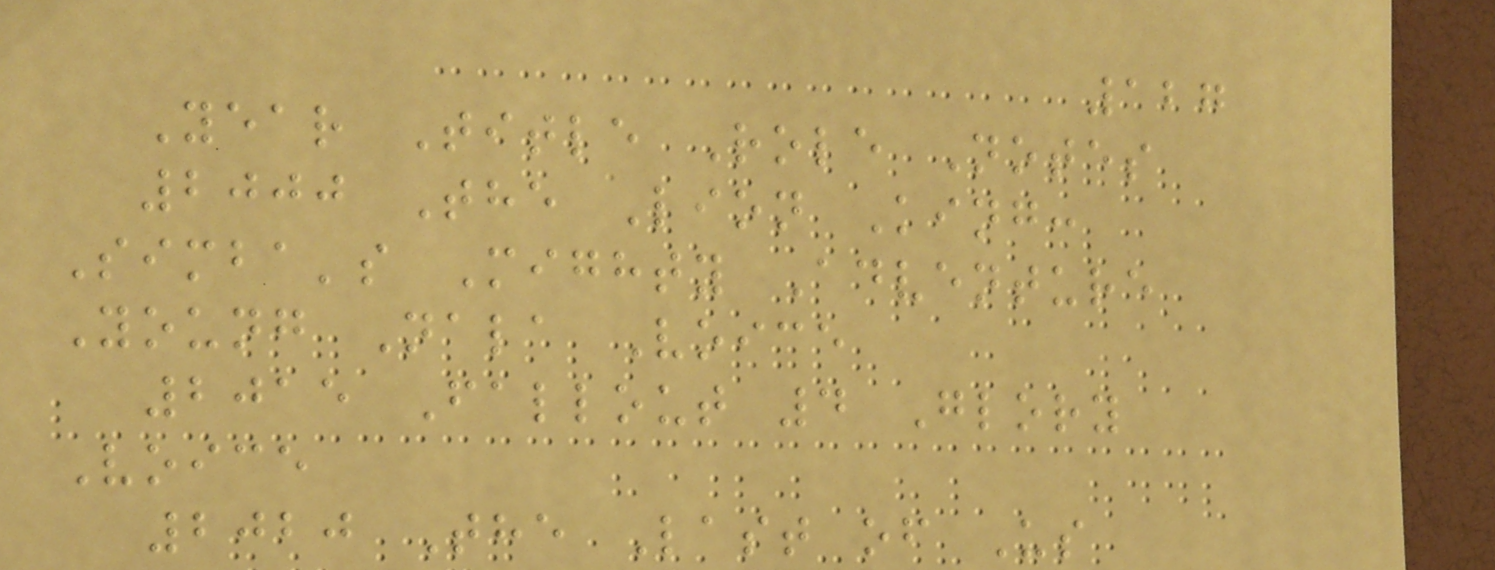127
Year Title Role Notes
2000 The Lion King:
Simba's Mighty Adventure
Young Nala Voice
2015 Fallout 4 Glory
Voice
2020 The Last of Us
